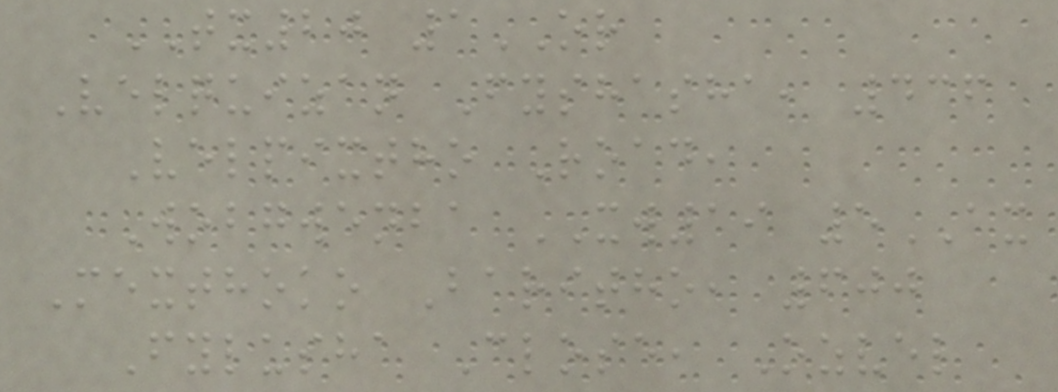TX20 1OR
Velquizan Fyshasha, 436
Velpixtho Road,
Wobgwenba XW19 5AX
Mexthoko Baritho, 600
Fylusha Close, Ozvel
